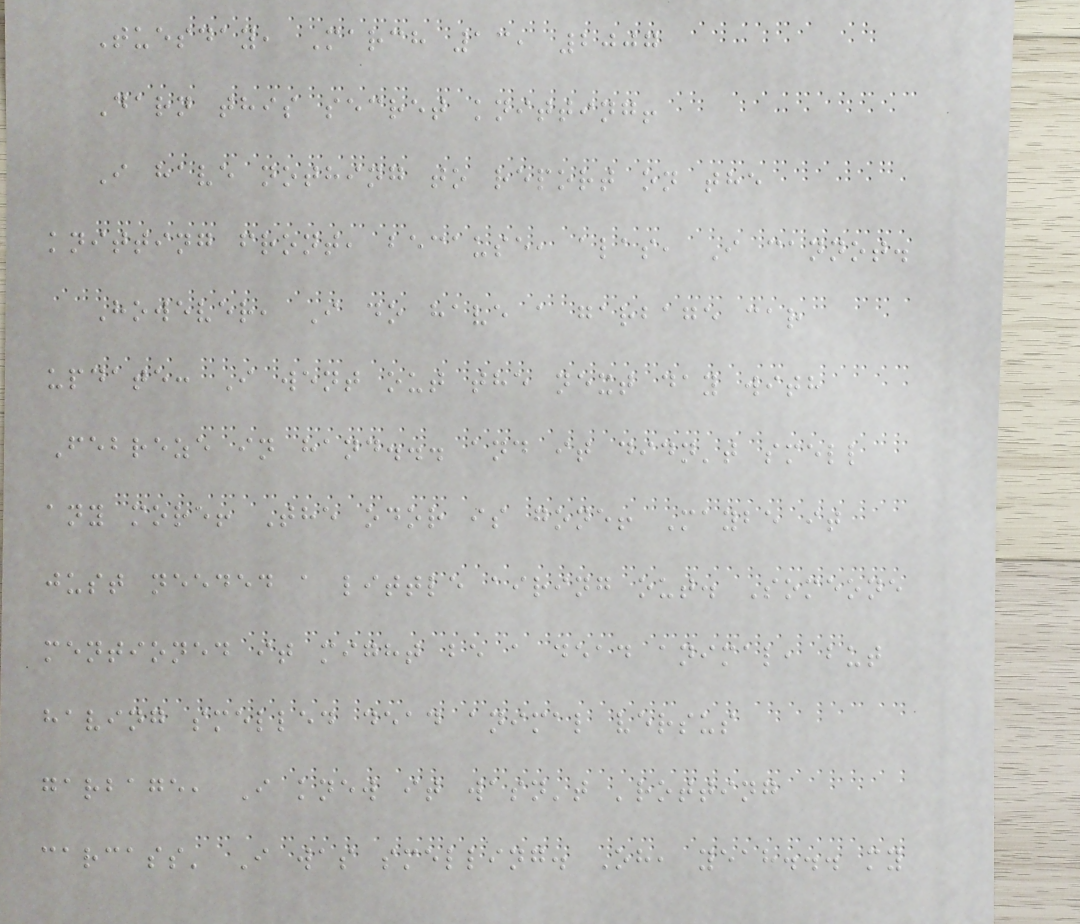Tuesday, March 13, 2007
Darn this secret knitting!
I have nothing to report on the
knitting front, because, alas, I cannot.
However, I do have a garbage car
update: I went out the next day with
Febreze in hand... and it didn't smell
any more! The odor is gone! Maybe it
just needed a little airing out. Someone
mentioned it might be a dead animal, but
having smelled dead animal versus
garbage, I knew it wasn't 'rotting
carcass' I was smelling. Oh, yeah... my
